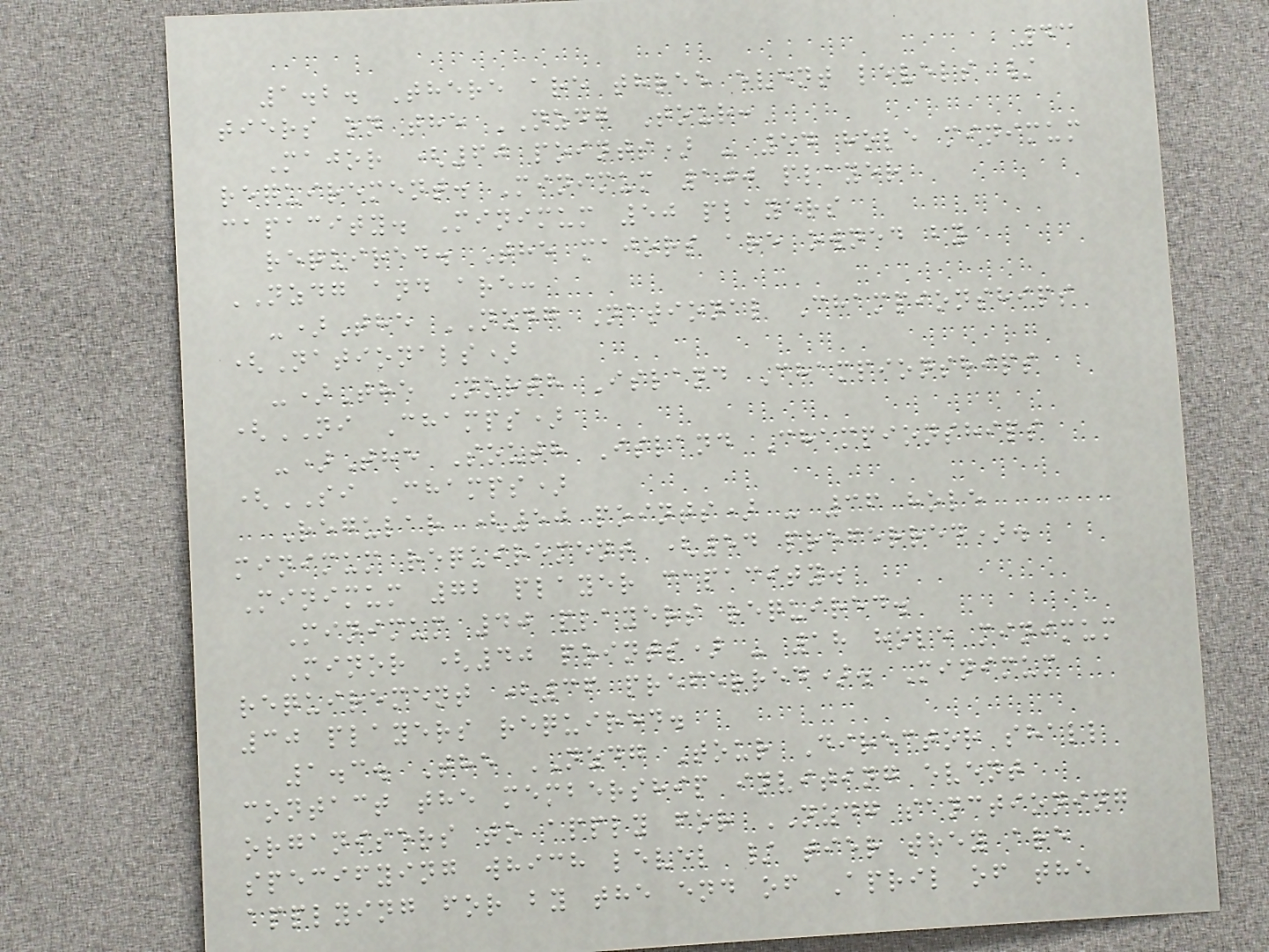43
1.2. There are three event levels /
tiers on the NZDG Tour:
Major (60 points) - 54 hole minimum
requirement. Minimum 100 player
capacity. Minimum 50 players
required. The majors are owned by
NZDG and are:
-)The NZDG National Championships
(Nationals)
-)The North Island Championships
(NI Champs)
-)The South Island Championships
(SI Champs)
Regular (50 points) - 36 hole
minimum requirement (54 preferred).
Minimum 72 player capacity.
Minimum 40 players required.
Minor (40 points) - 18 hole minimum
requirement (36 preferred). Minimum
30 players required.
1.3. The NZDG Tour Director shall
contact the membership inviting event
organisers to apply for NZDG sanctioning
specifying which level / tier they are
applying for by the end of April of the
